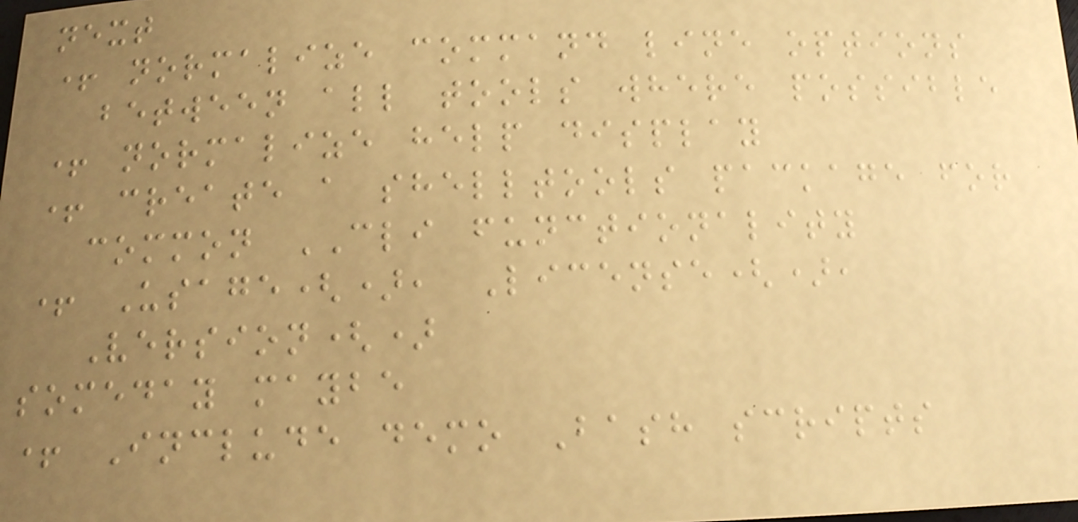next
+ normalize command line options
between all tools where possible
+ normalize help display
+ create a shelltools package for
common CLI functionality
+ Usage(), License(),
Version()
someday maybe
+ Include demo Bash scripts
